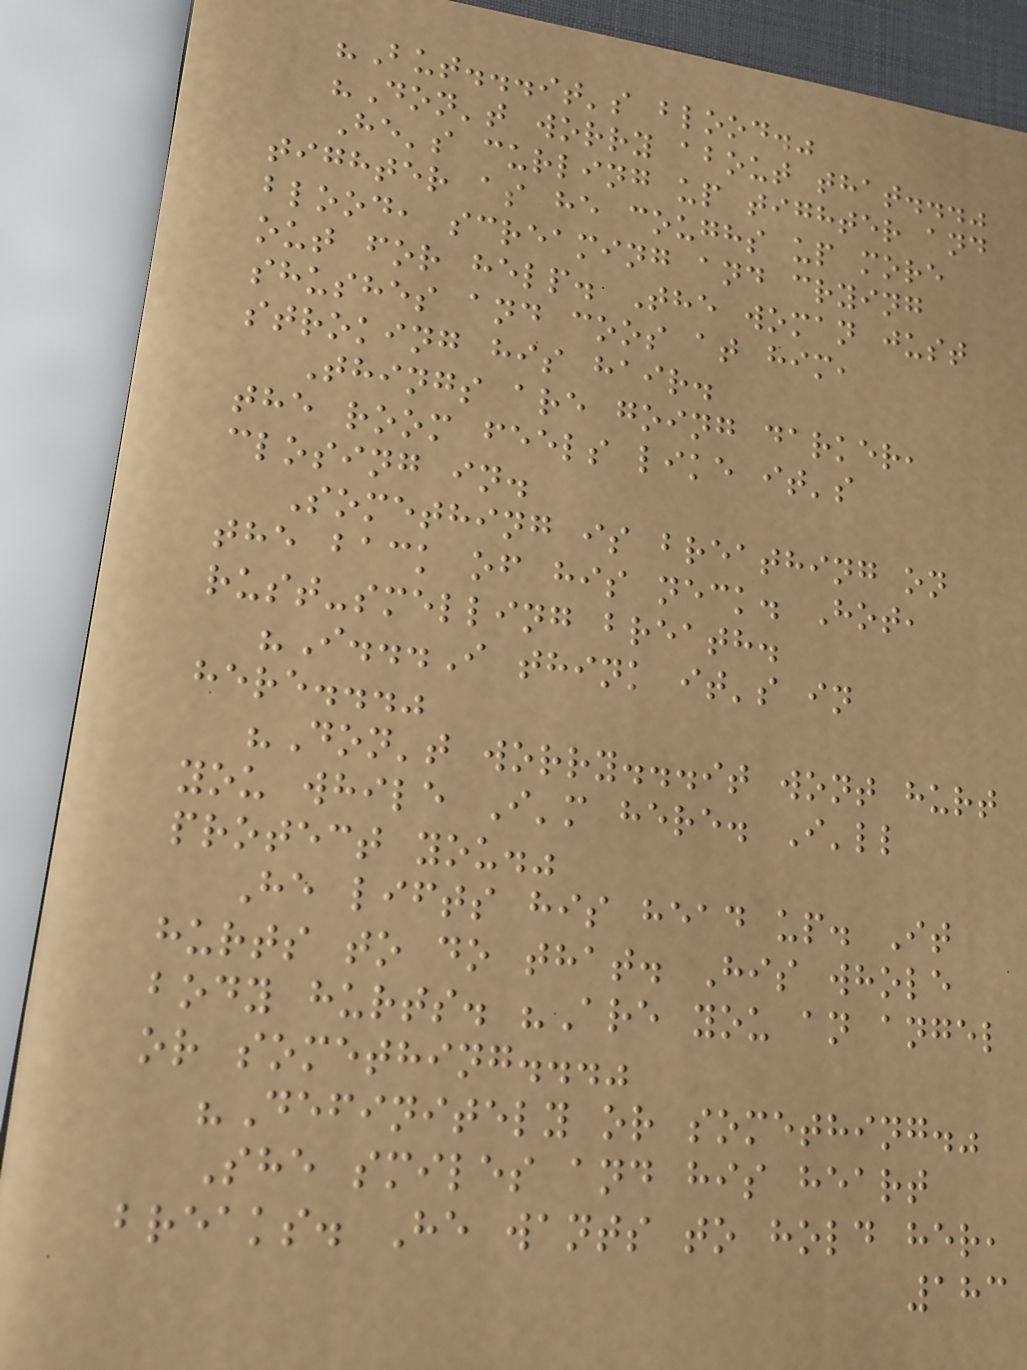"But...it's blood."
"Don't worry about that..."
He's curling up tighter and
tighter as he coughs up more
blood, screaming and crying
out for help. The woman just
shushes and coos at him,
stroking his hair.
Things are going darker,
the room feels like it's
closing in.
Something is breathing on
the back of his neck. Hot,
rust-smelling breath.
"I...I think it's in
here..."
"Don't worry...it wont hurt
you while I'm here. I'll
protect you."
He lifts his head up. It
hurts to do that. His whole
body hurts. "Are you an angel
or something..."
"Definitely or something."
She smiles and his heart
breaks. He wants to hold her,
183
